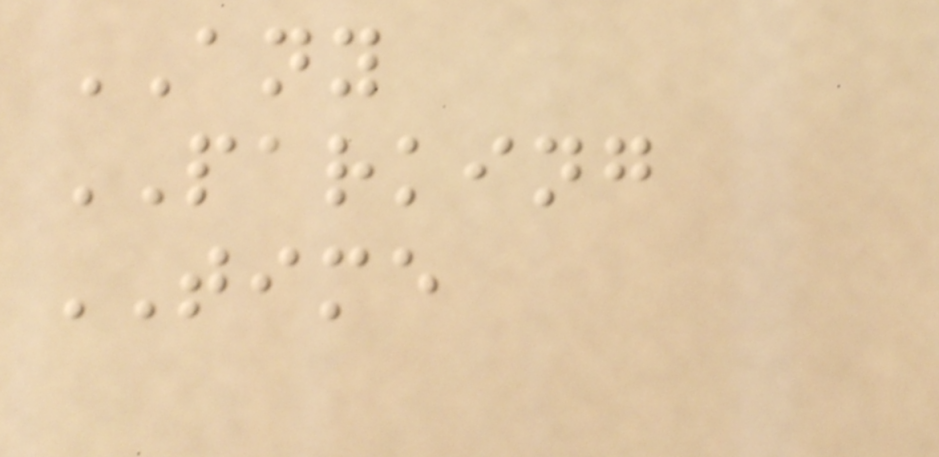ANY
PARKING
TIME
